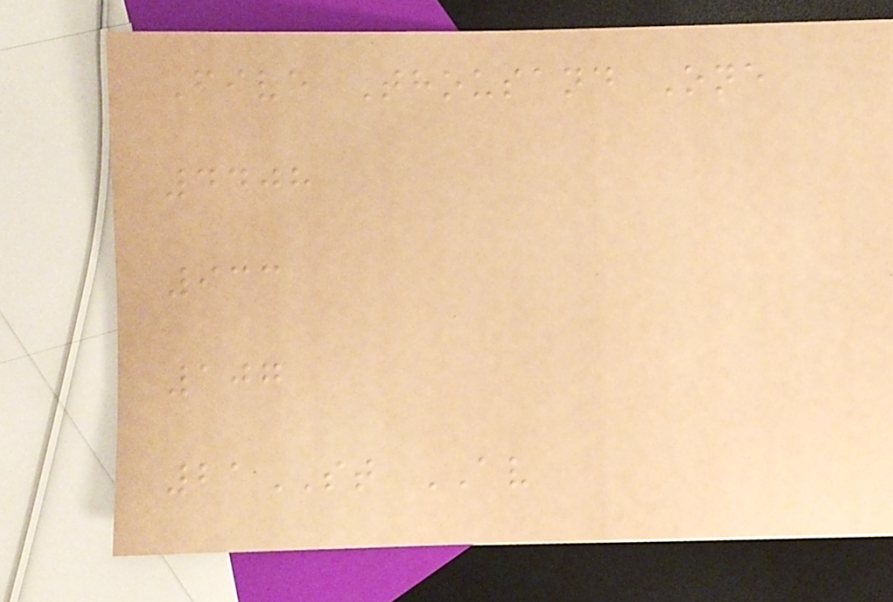Five Thousand One
4408
933
107
21ST AV
